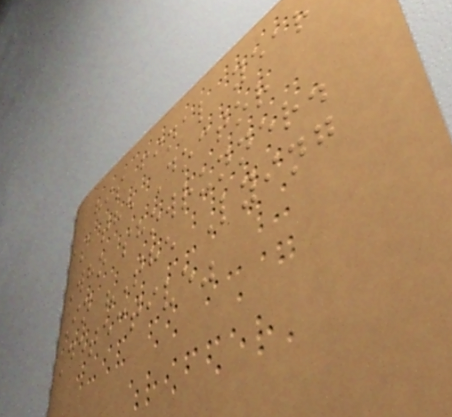his final year
as the Doctor
Who showrunner.
In "The Lying
Detective"
